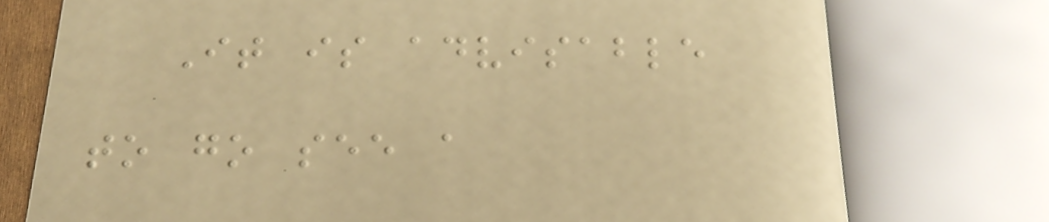It is advisable
to go see a
